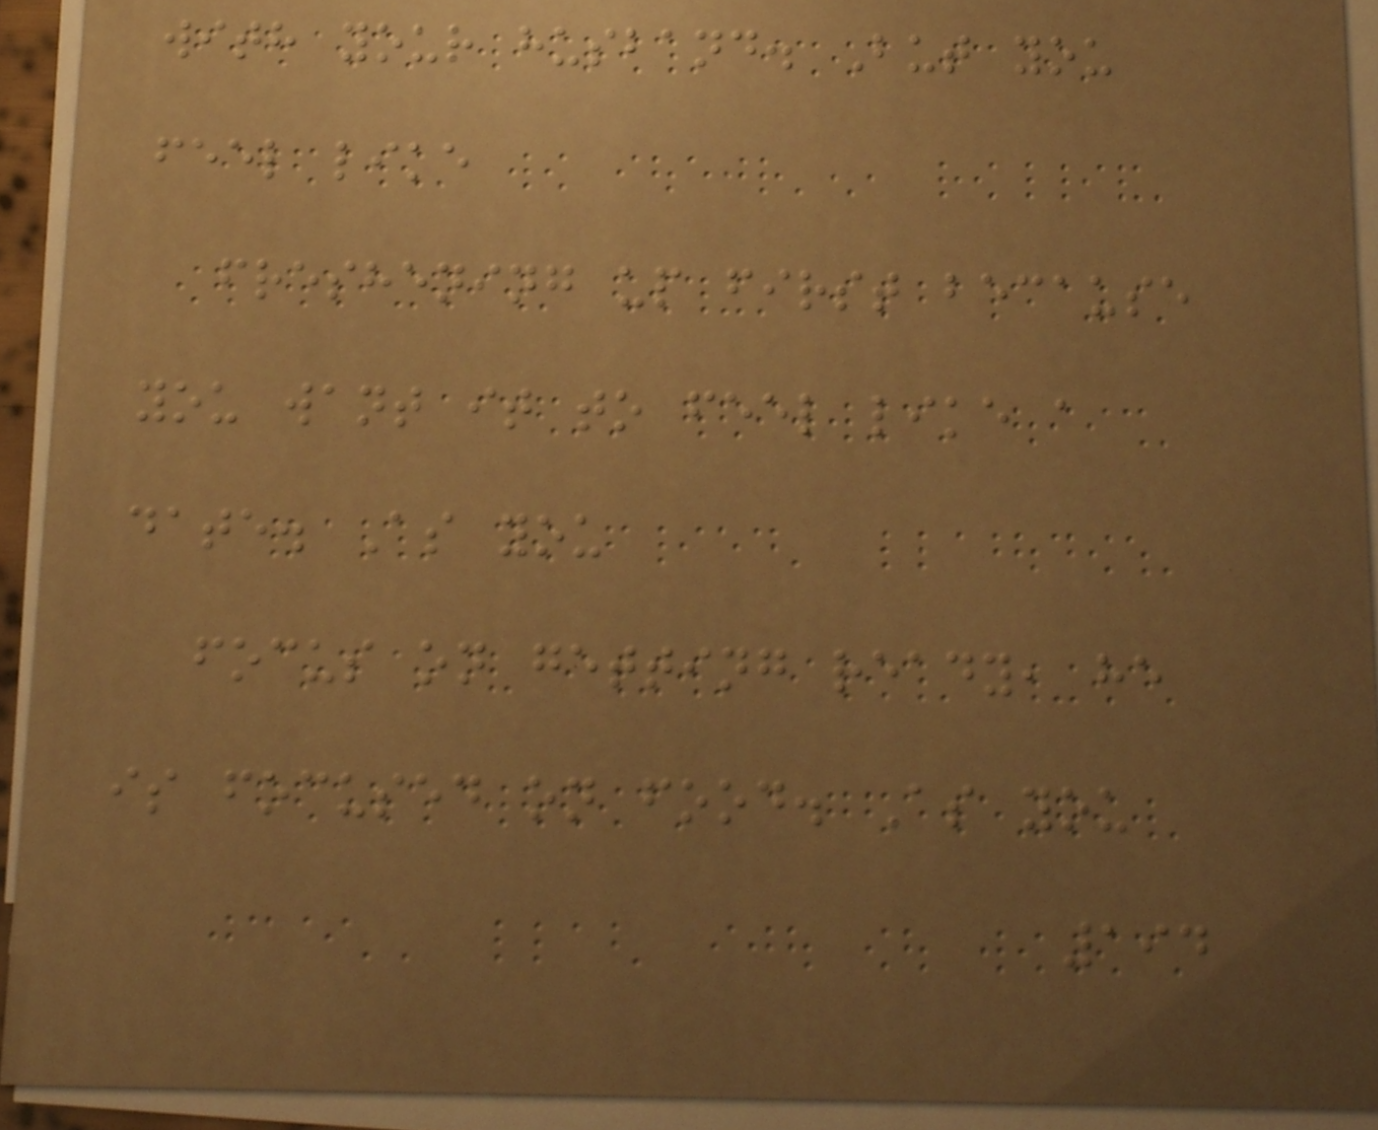with your husband. But you
feel like
freshening up first because
you want it to feel like a
date. As you
focus on getting ready, he
is focused on food. As you
194
